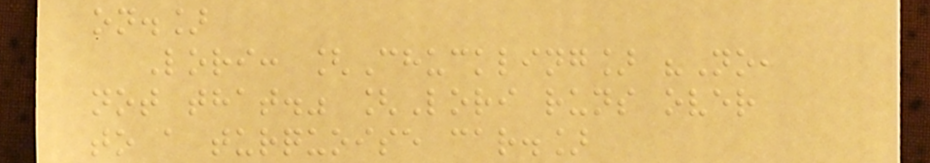on.]
Lori: [Chuckling] "No,
not that." [Lori runs over
to a turquoise car.]
